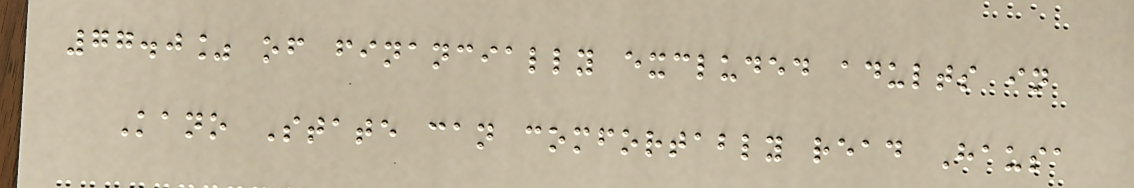77.0% of financially excluded adults in
Kano State can comfortably read Hausa
